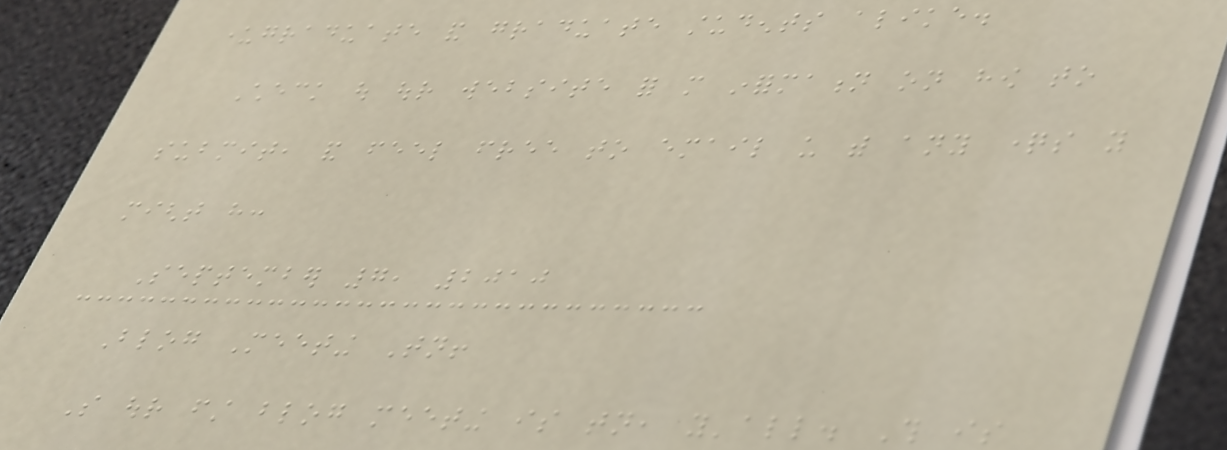undergraduate and graduate students alike.
Check out our website for more information on how to
submit, and feel free to email us with any questions you
might have:
September 7, 2010
Blog Meeting Tonight!
So our first blog meeting is tonight, y'all. This is
